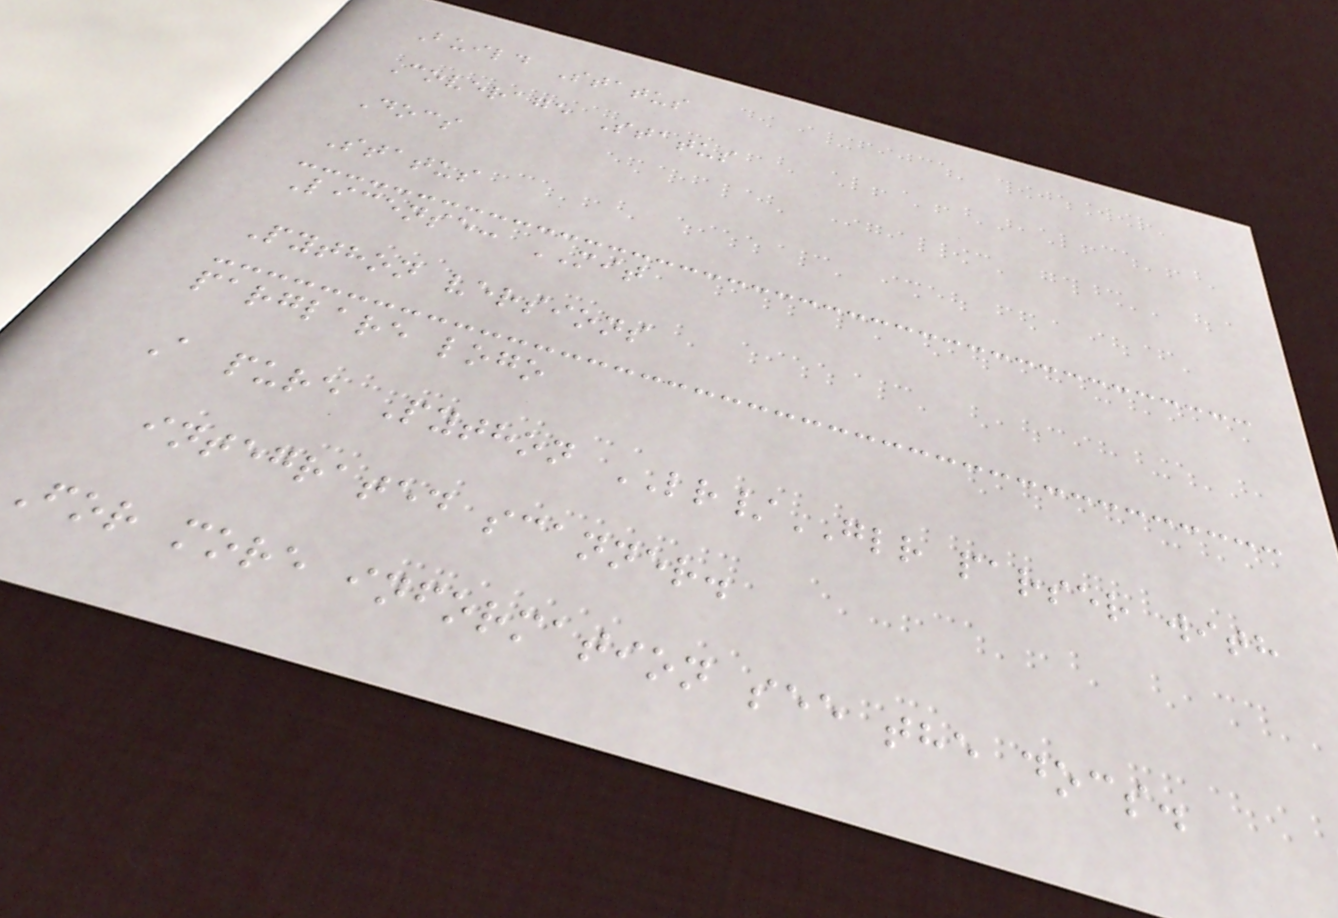Build Status
Coverage Status
Docs
Status
License: MIT
Python versions
parglare logo
A pure Python LR/GLR parser with
integrated scanner.
For more information see the docs.
